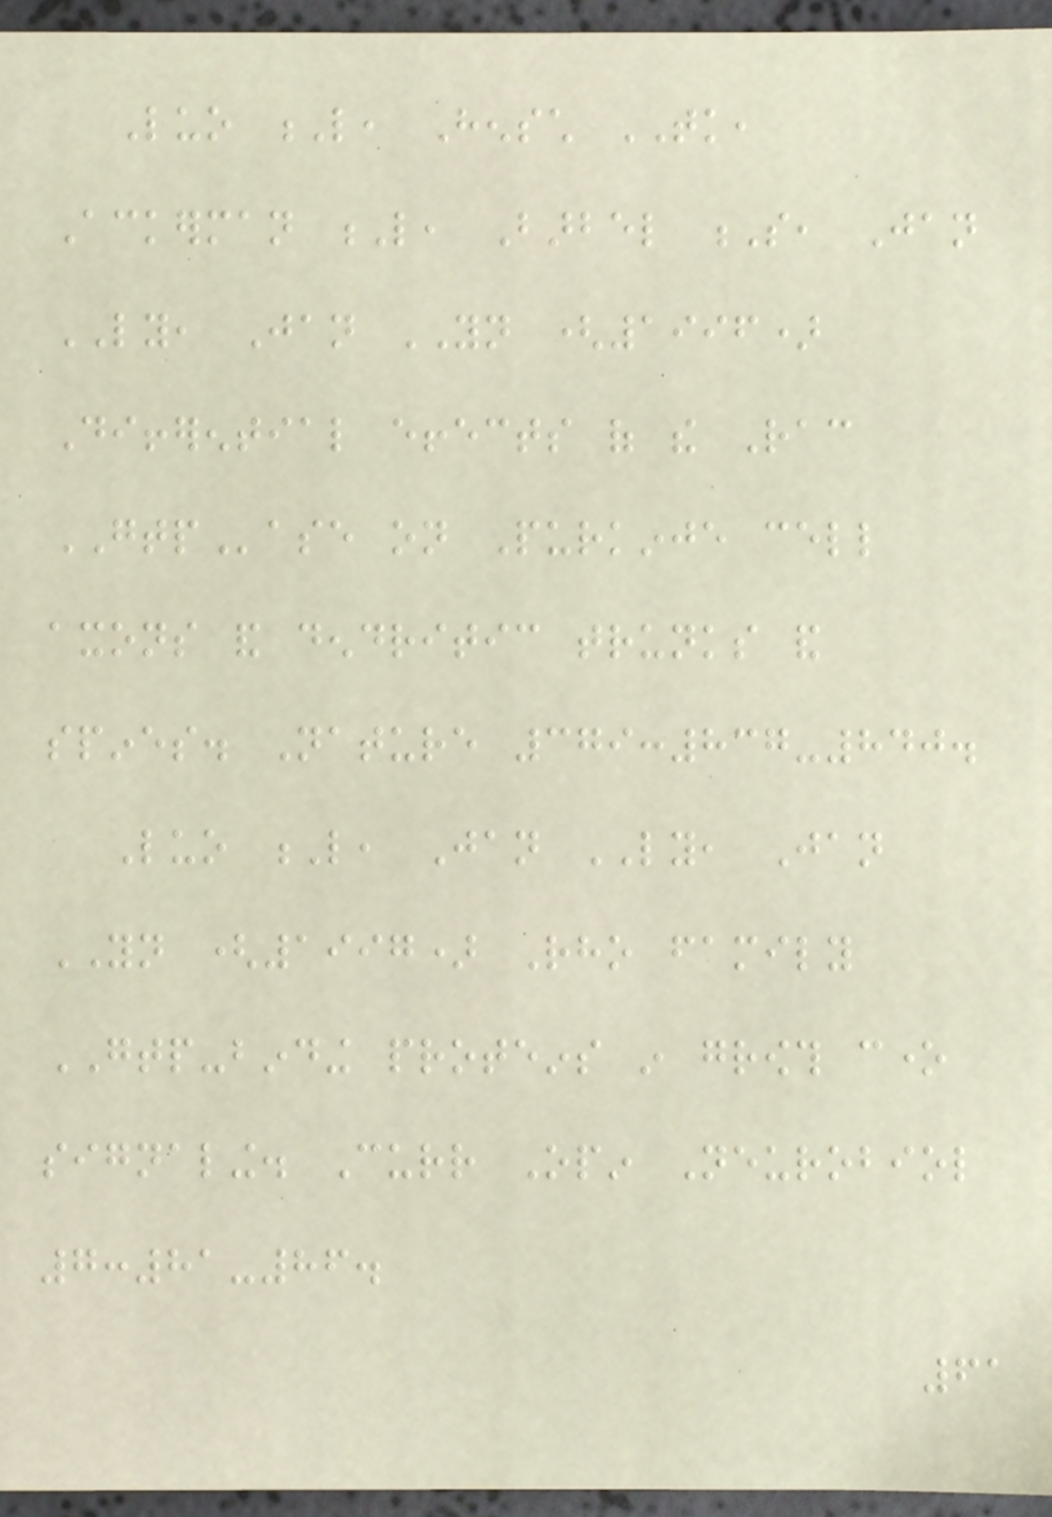Luo L, Hensch TK,
Ackerman L, Barbel S, Jan
LY, Jan YN (1996)
Differential effects of the Rac
GTPase on Purkinje cell
axons and dendritic trunks and
spines. Nature 379:837-840.
Luo L, Jan LY, Jan
YN (1997) Rho family
GTP-binding proteins in growth cone
signaling. Curr Opin Neurobiol
7:81-86.
61
